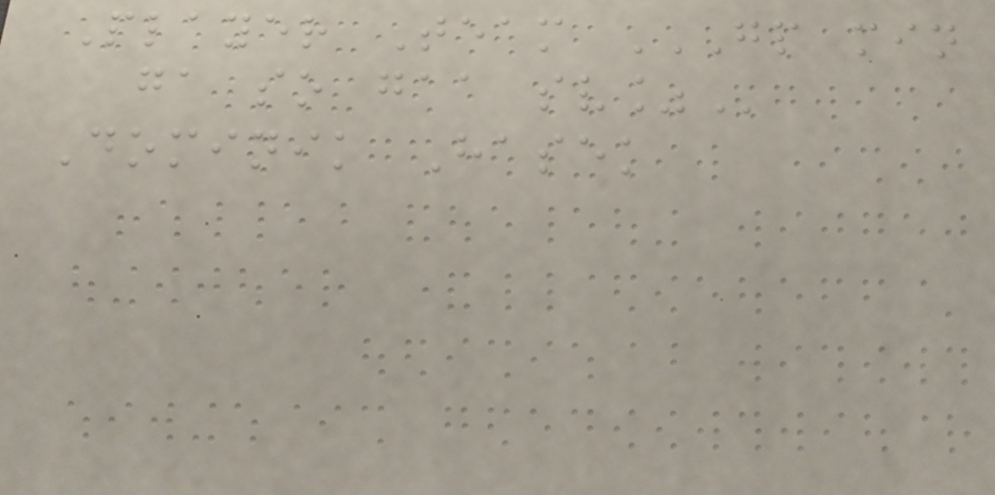Player Team GP MIN
GA SO GAA SV%
Dominik Hasek
